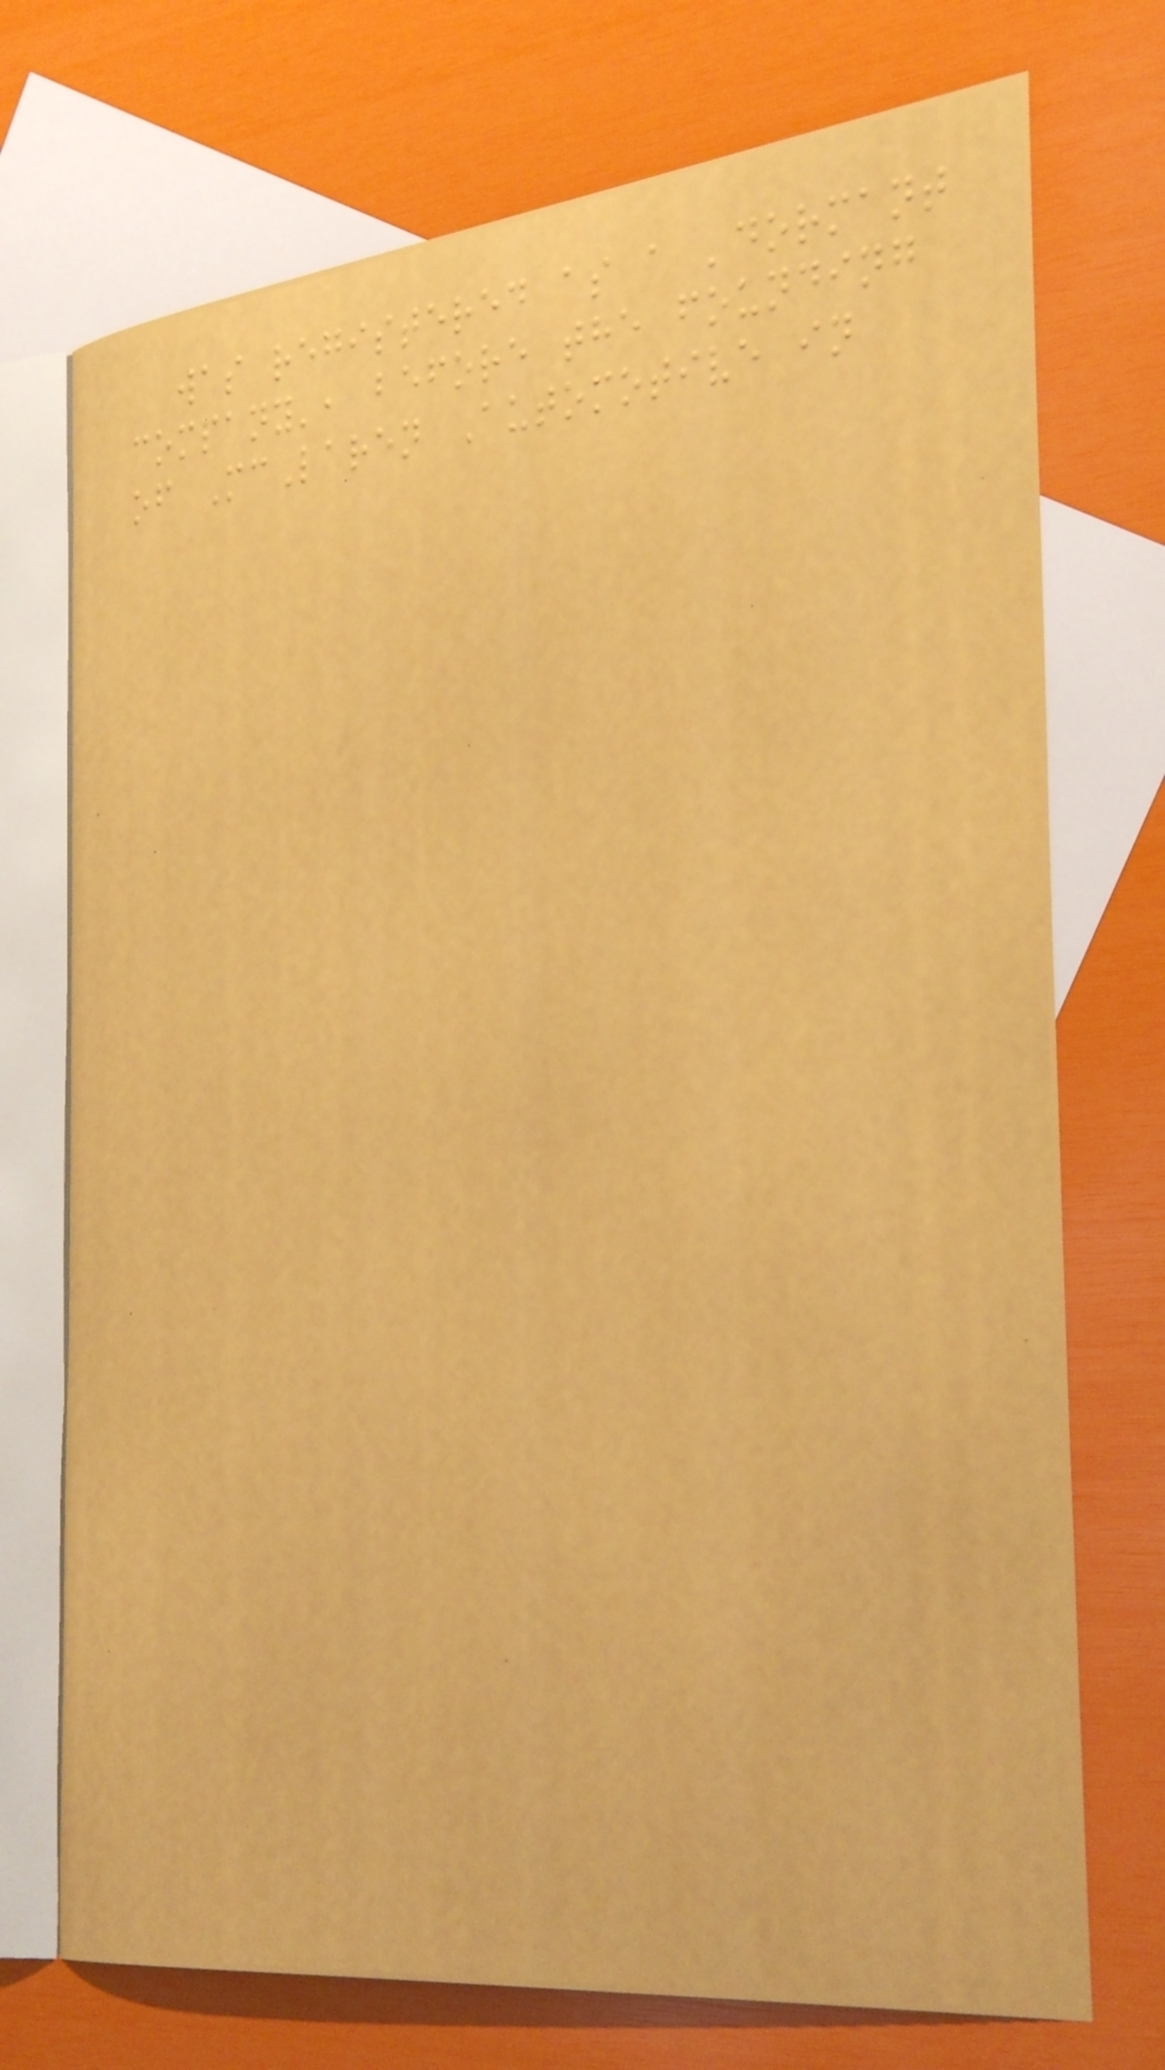was registered as a 'dormant
company', before the founding
of McLaren Automotive in
